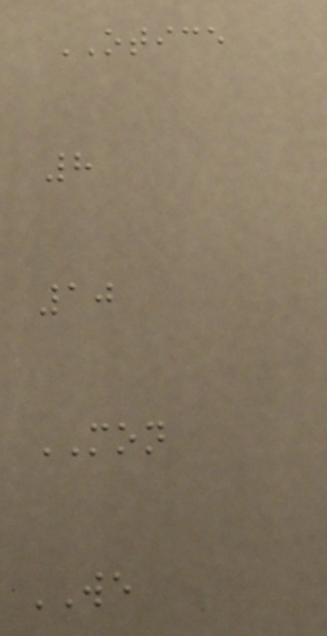OTICE
8
10
MON
WE
